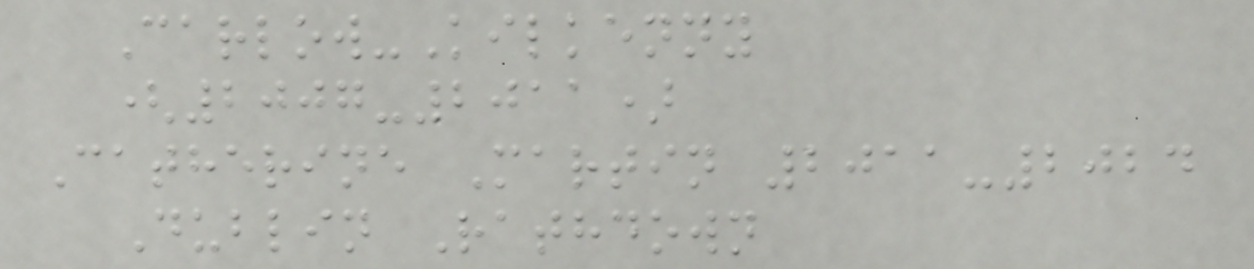Carlow-Kilkenny
(2007-2011)
Catherine Martin 2011-2024
Dublin Rathdown
